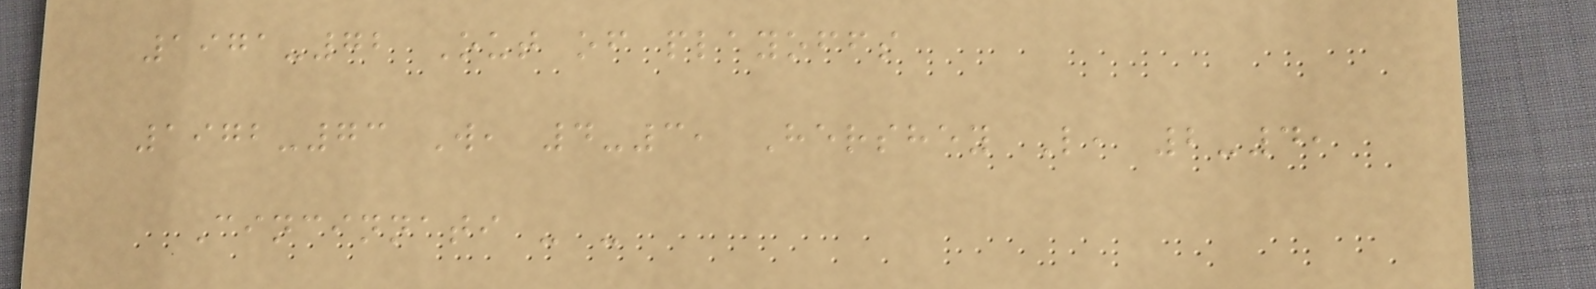1971-72 Out of playoffs
1972-73 W, 4-3, Hershey L, 2-4,
Cincinnati - -
